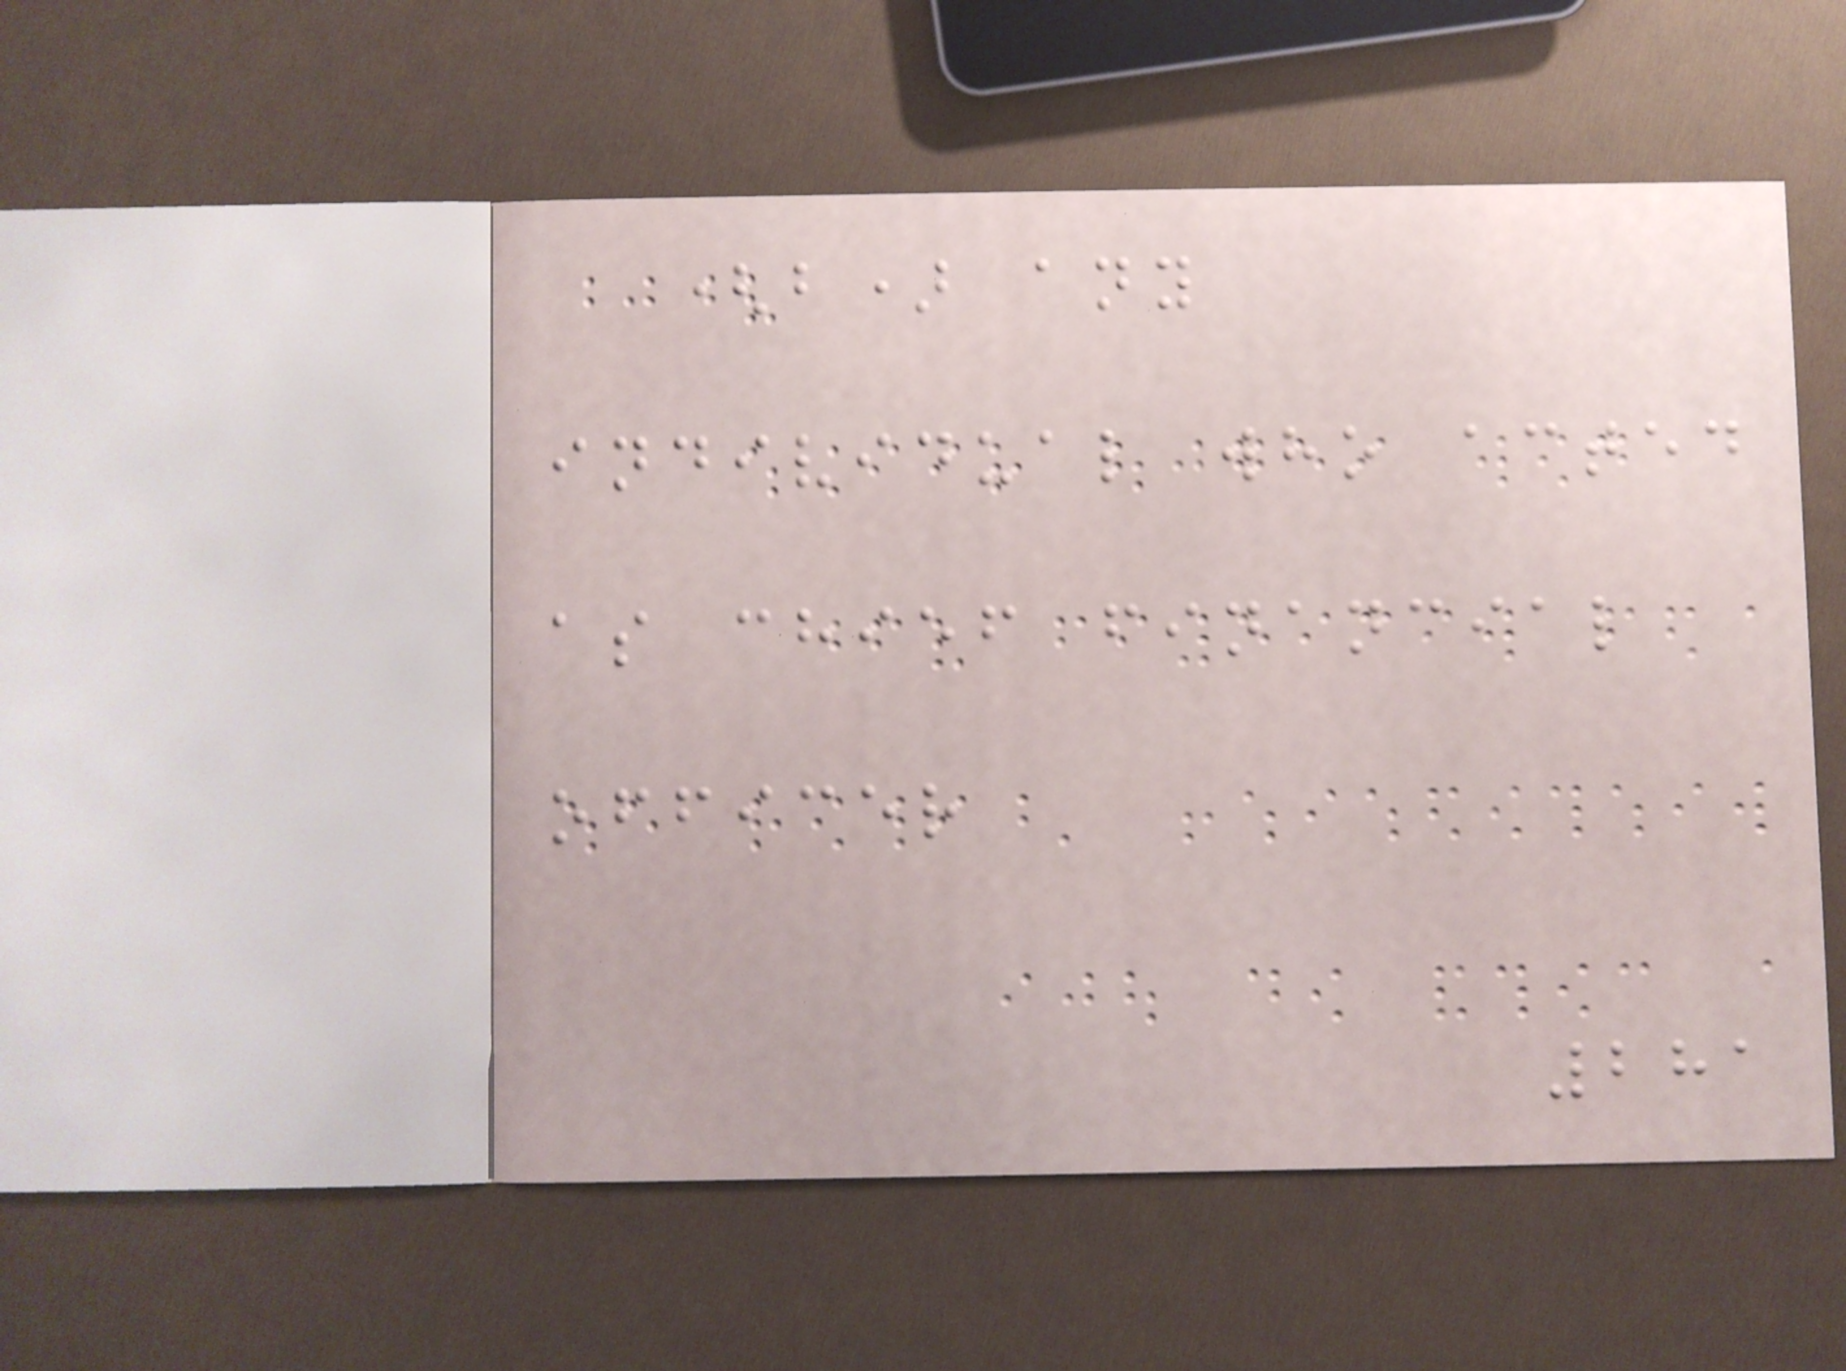(b) any
individual who acted
as chief financial
officer
281
